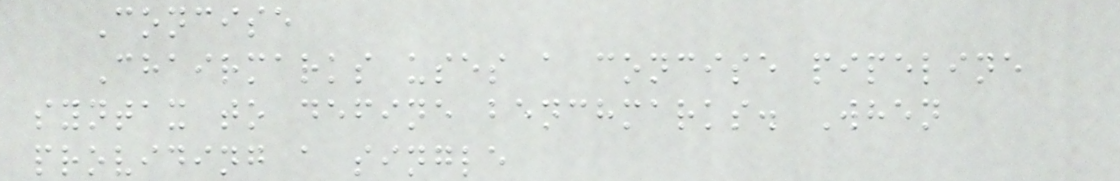Concise
Chairmarks uses a concise pipeline
syntax to define benchmarks. When
providing a single
